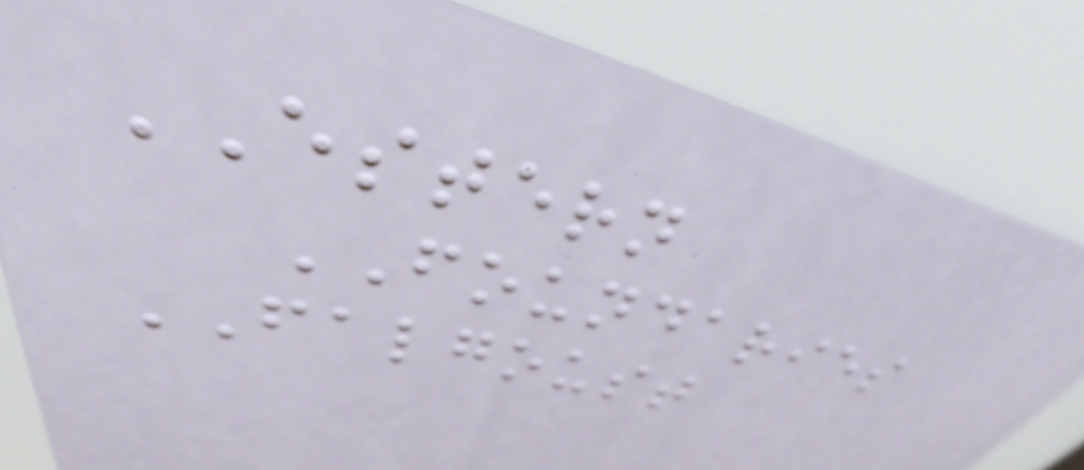ESTERN
FOUNDARIES
FALGOUST
